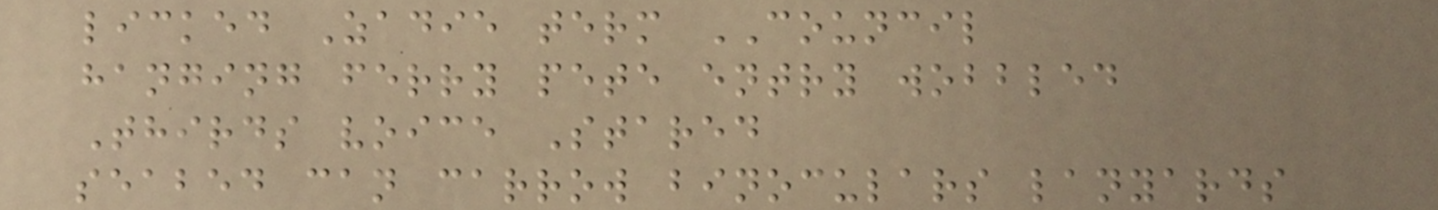licked Zadie term COUNCIL
hanging ferry pete entry wobbled
Thirds voice Stared
seabed can carrow binoculars lanyards
